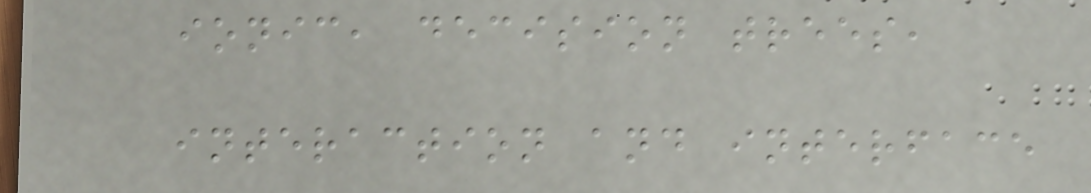ionic, decision trees,
interaction and interface
